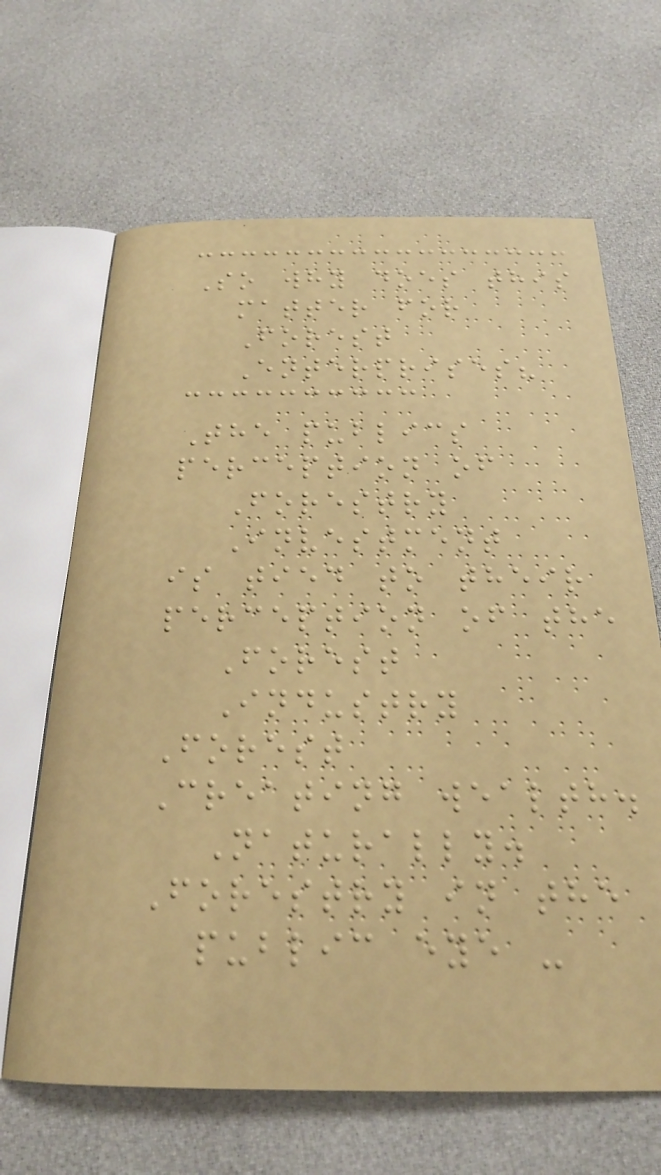So why does this
matter for
Forest
Enterprises?
The publics
perception of
Forestry
Investment
is tied to their
perception of the
Forest
Industry
Forest
Creating wealth.
Naturally.
Forestry in the
public eye -
